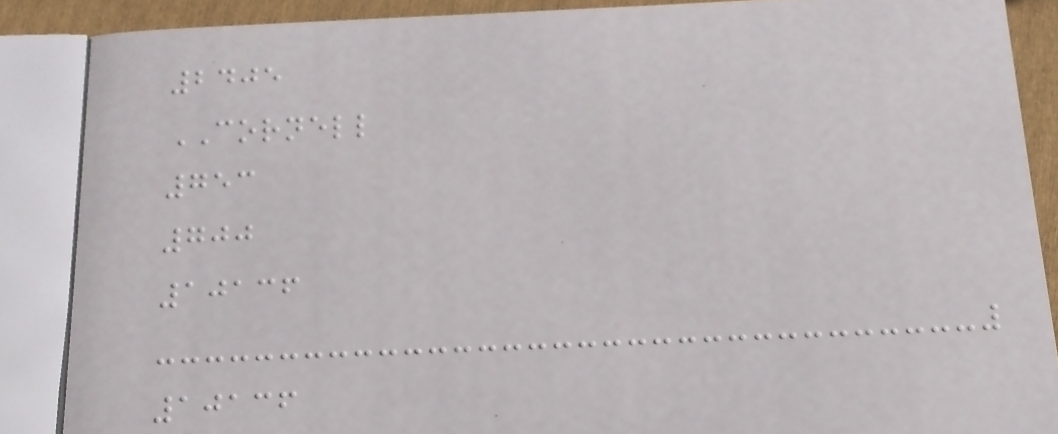2405
CORNELL
753
700
10136
10136
